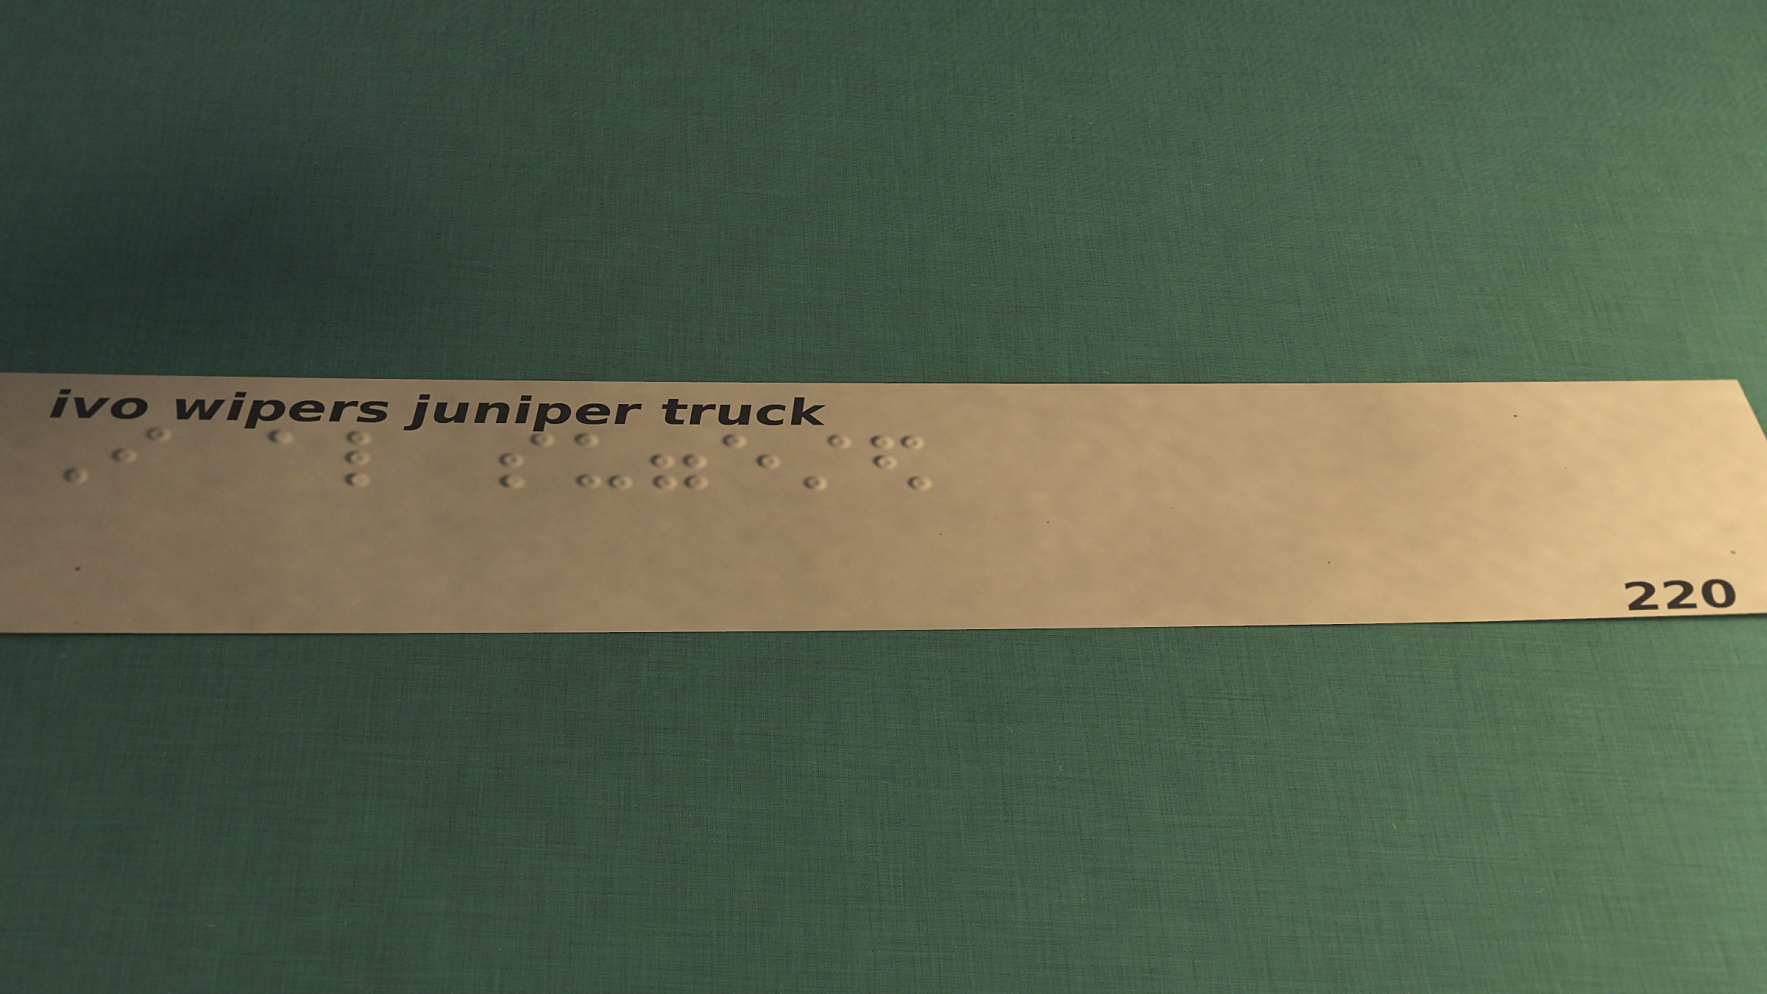I also suggested
